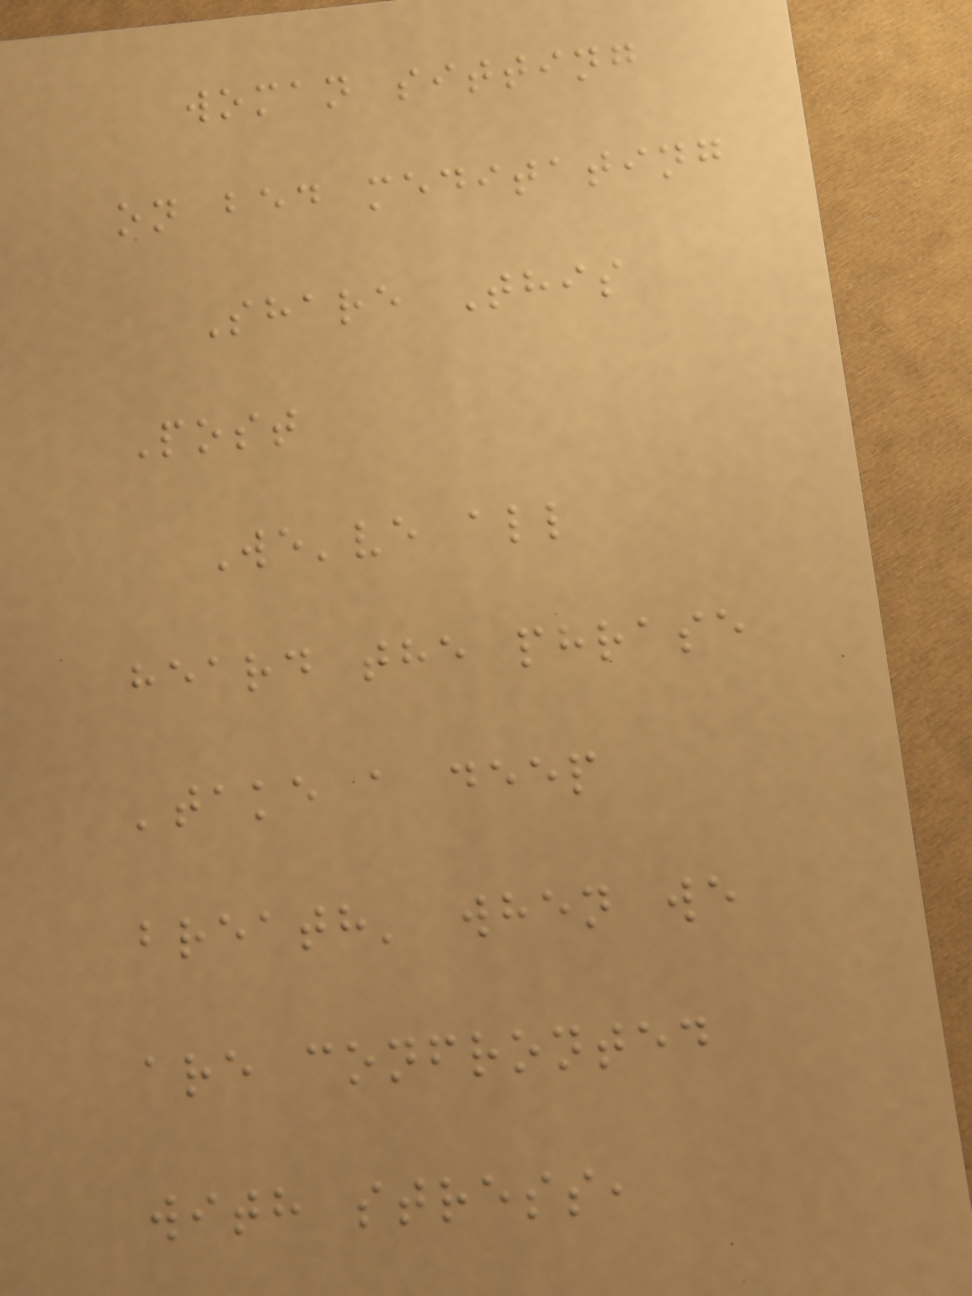woman sitting
on bed meditating
Share This
Post
We've all
heard the phrase
'take a deep
breath' when we
are confronted
with stress,
